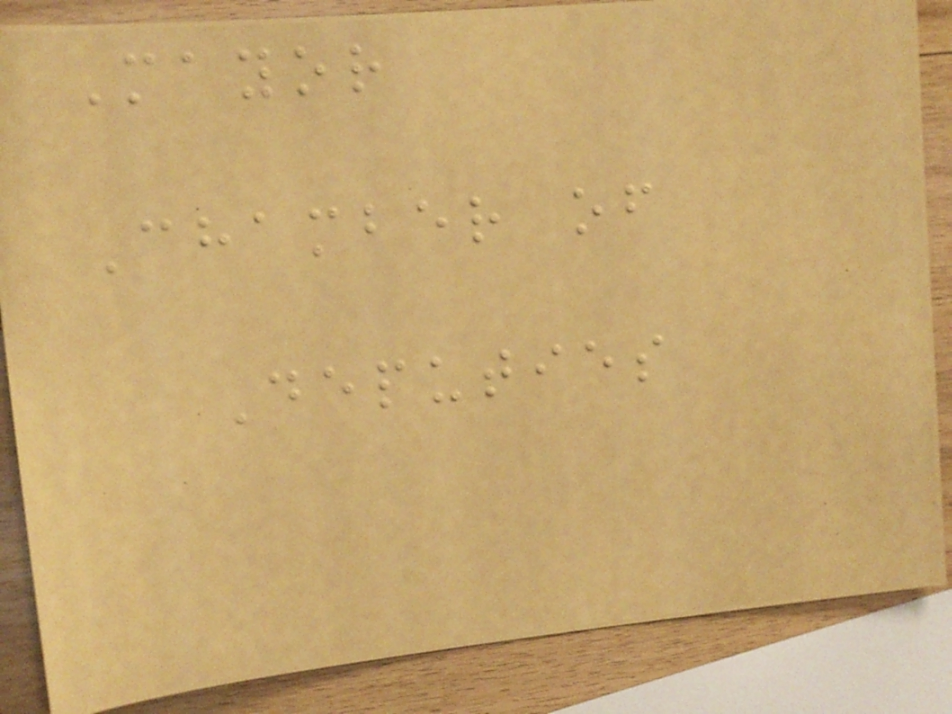Mayor
Chamber of
Deputies
